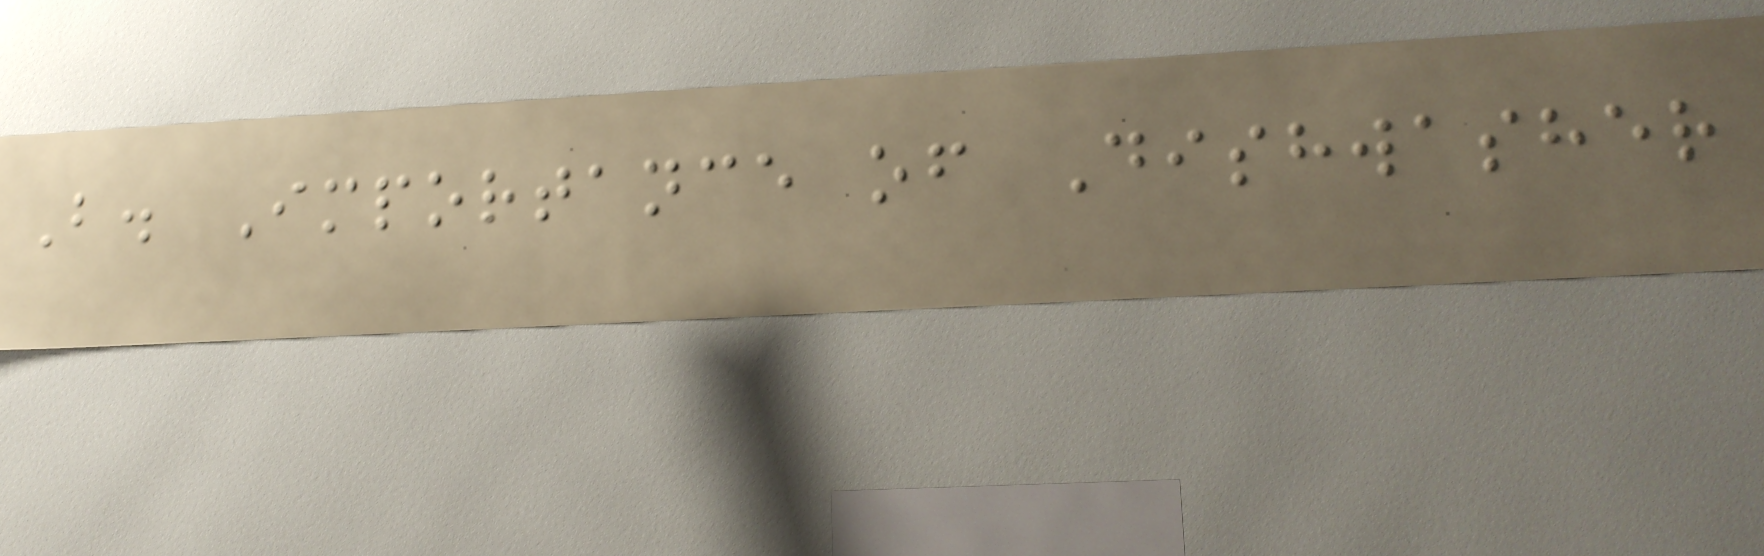B. Importance of Dishwasher
